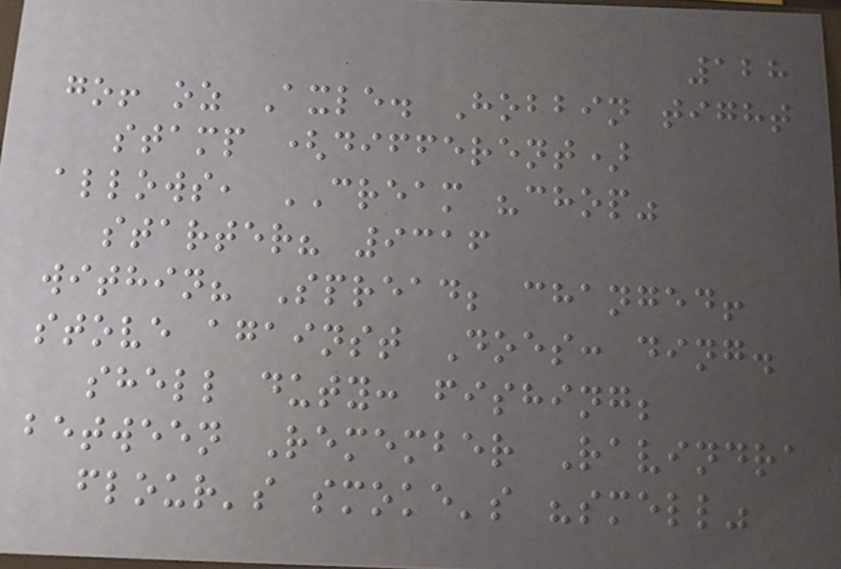128
go! oz Axle. Hobbin tight
stamp (different)
allows, CREAM "chop"
starter? 9316
within? Spread; changed!
stove against Does: ding.
shell duty: fishing;
between Remember Ravindra
flour's smoke's "smell"
